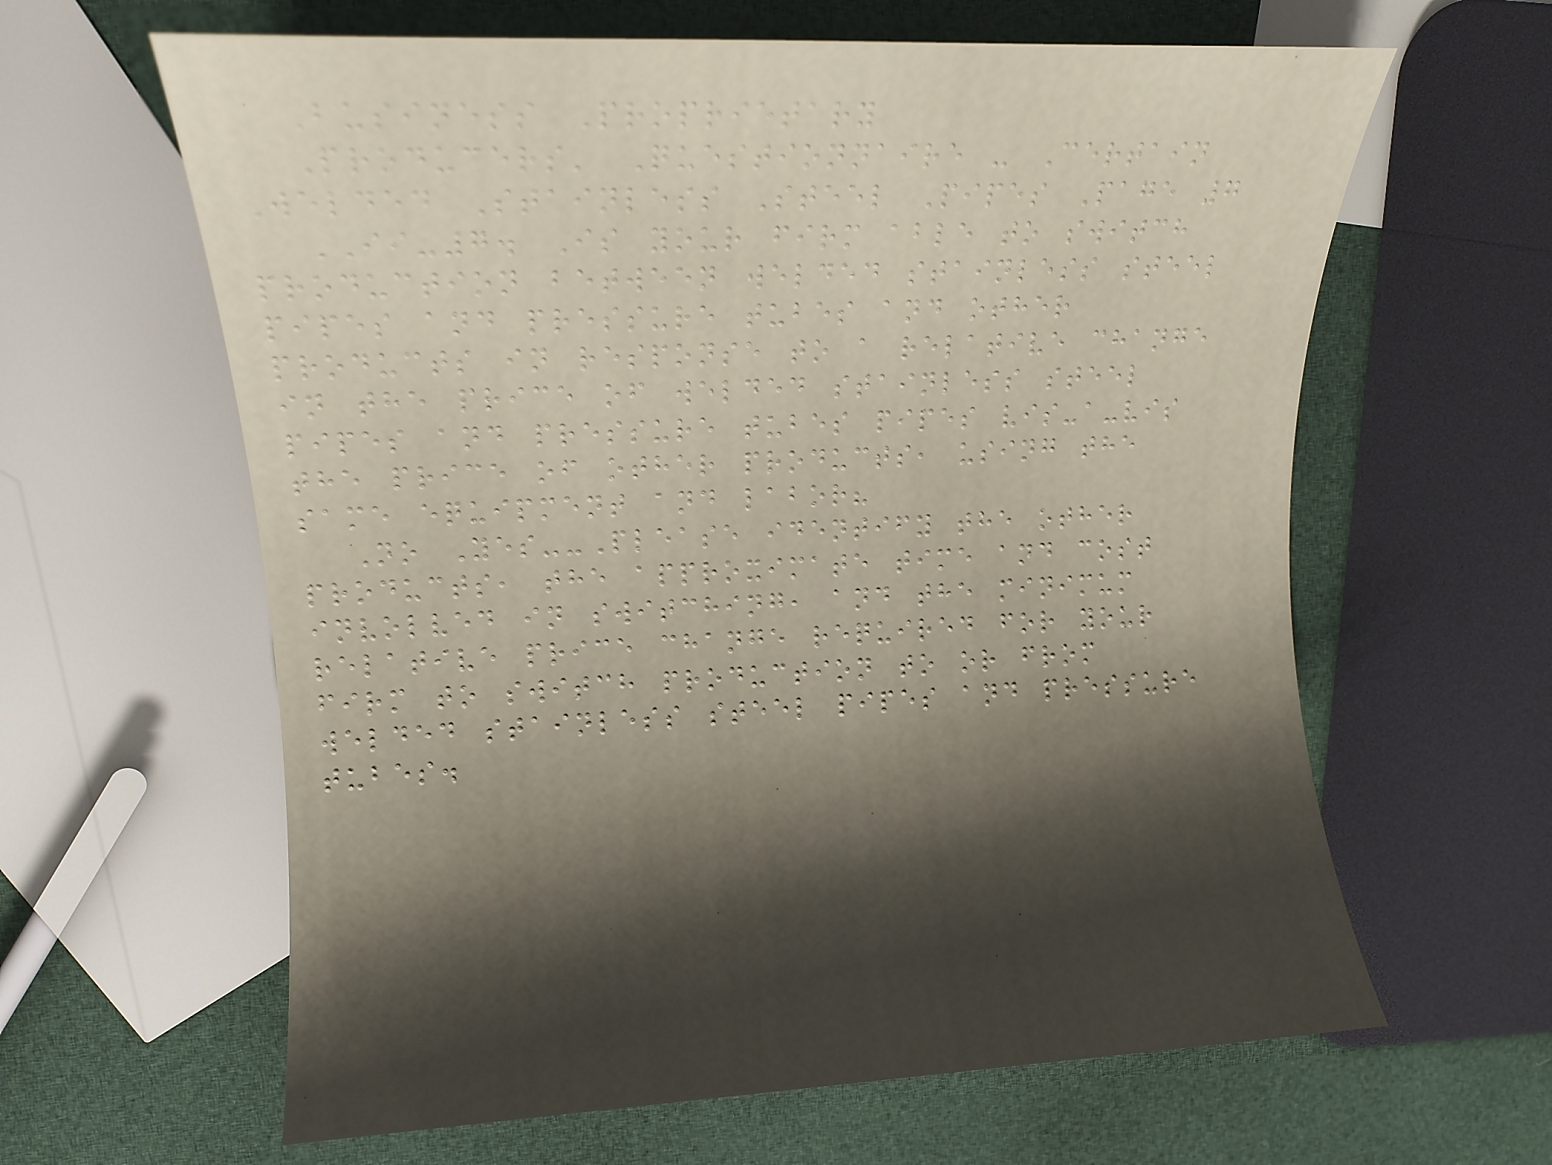Business Proprietary
Producers' Questionnaire - Certain
Welded Stainless Steel Pipes Page 7
II-7. Is your firm able to switch
production between welded stainless steel
pipes and pressure tubes and other
products in response to a relative change
in the price of welded stainless steel
pipes and pressure tubes pipes vis-a-vis
the price of other products, using the
same equipment and labor?
No Yes--Please identify the other
products, the approximate time and cost
involved in switching, and the minimum
relative price change required for your
firm to switch production to or from
welded stainless steel pipes and pressure
tubes.
